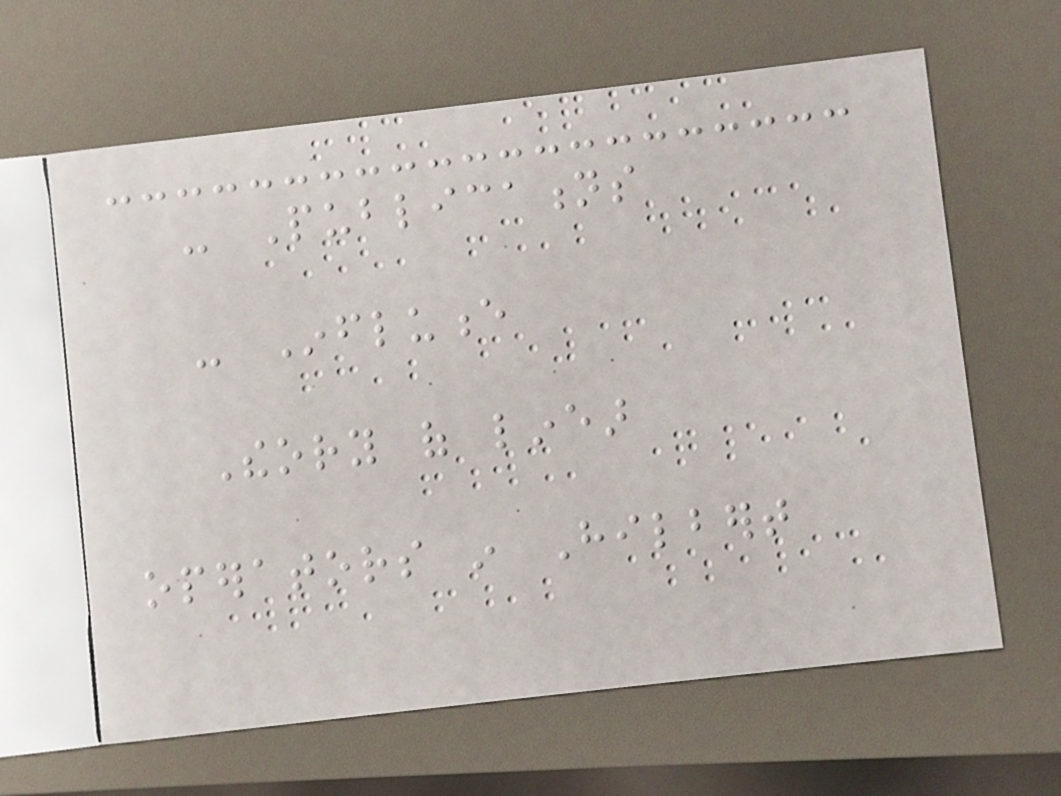- Publications
- Influence
Theory of linear
operators in Hilbert
